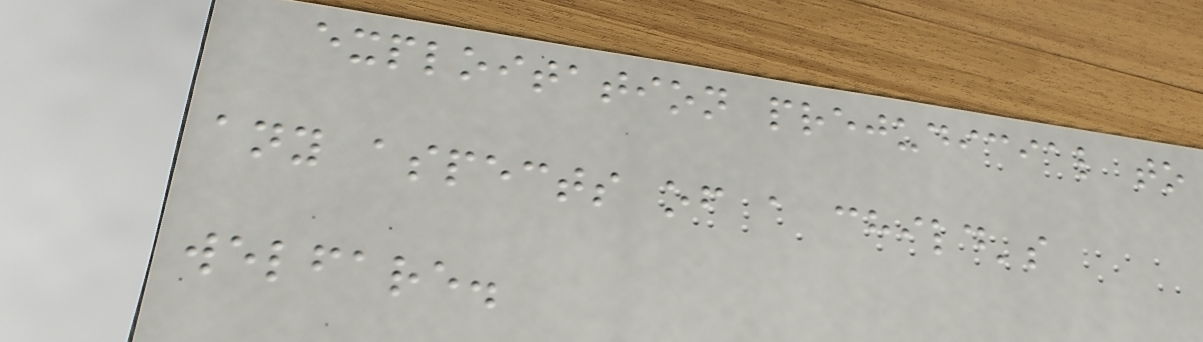exploitation prejudicial to
any aspects of a child's
welfare.
